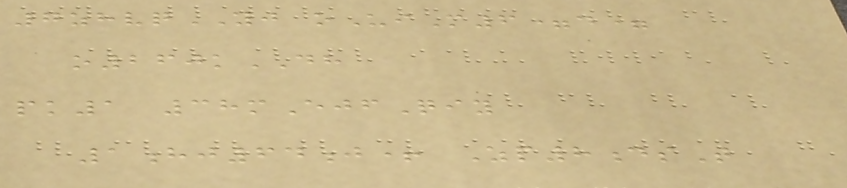7zhvqYJ oUiM6=d=
o260kDH
pk1 38mEjfQiy
1hj64j+ Zp8dsT
